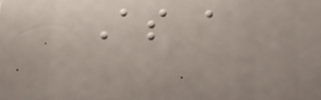As a
